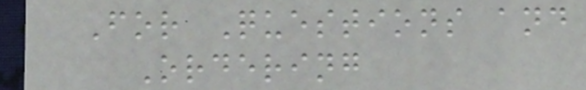For Questions and
Ordering
